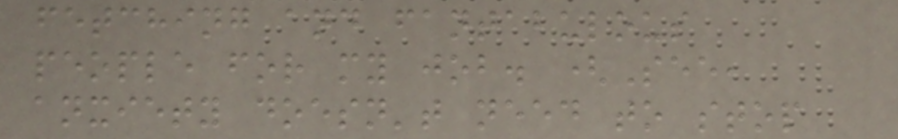fetching and fantabulous
people for my job. (See,
anxiety doesn't need to stop
